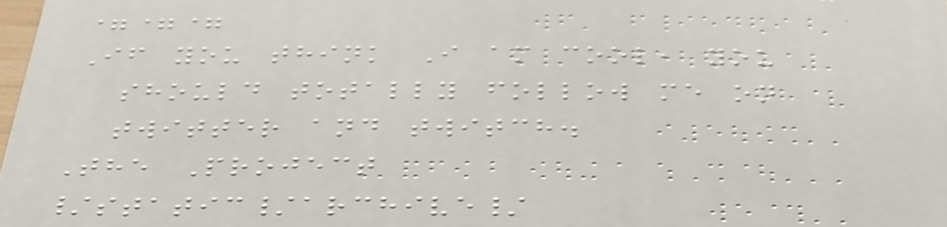===
If you think I am cool, you
should totally follow me on
twitter and twitch.
The Project
/static/archive/
